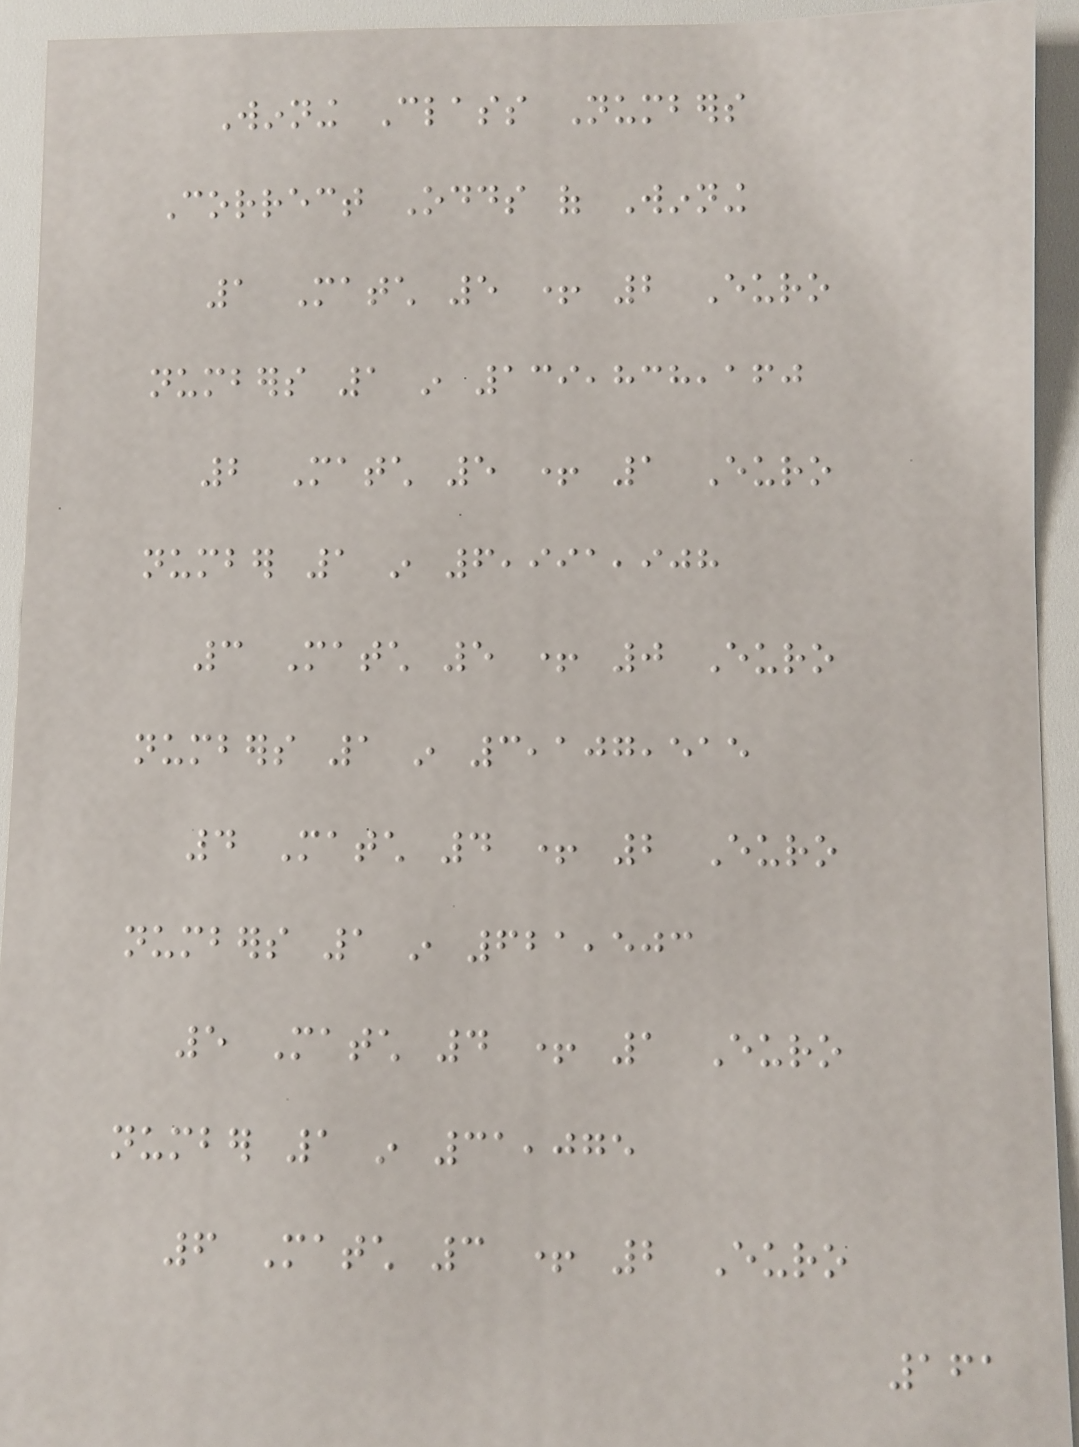Winning Class Numbers
Correct Odds of Winning
1 Match 5 + 2 Euro
numbers 1 in 139,838,160
2 Match 5 + 1 Euro
number 1 in 6,991,908
3 Match 5 + 0 Euro
numbers 1 in 3,107,515
4 Match 4 + 2 Euro
numbers 1 in 621,503
5 Match 4 + 1 Euro
number 1 in 31,075
6 Match 3 + 2 Euro
161
